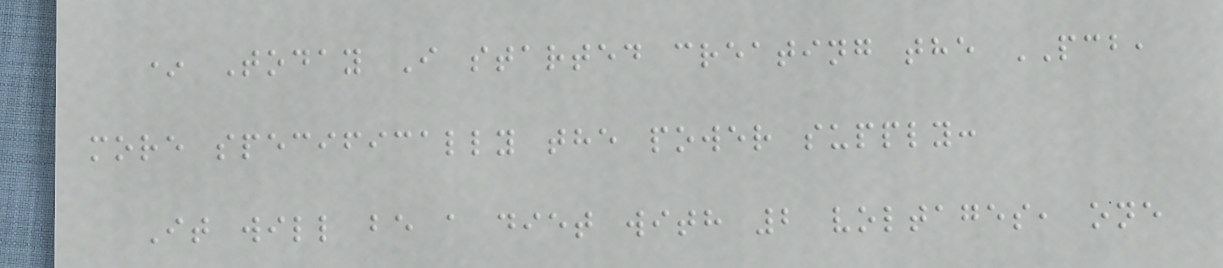* Today I started creating the PCB,
more specifically the power supply:
It will be a diet with 2 voltages, one
